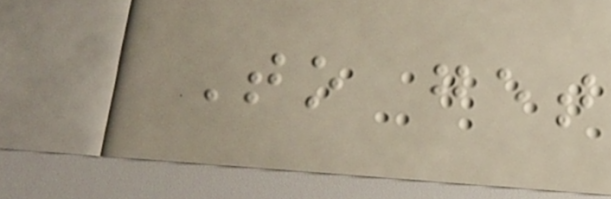To get
